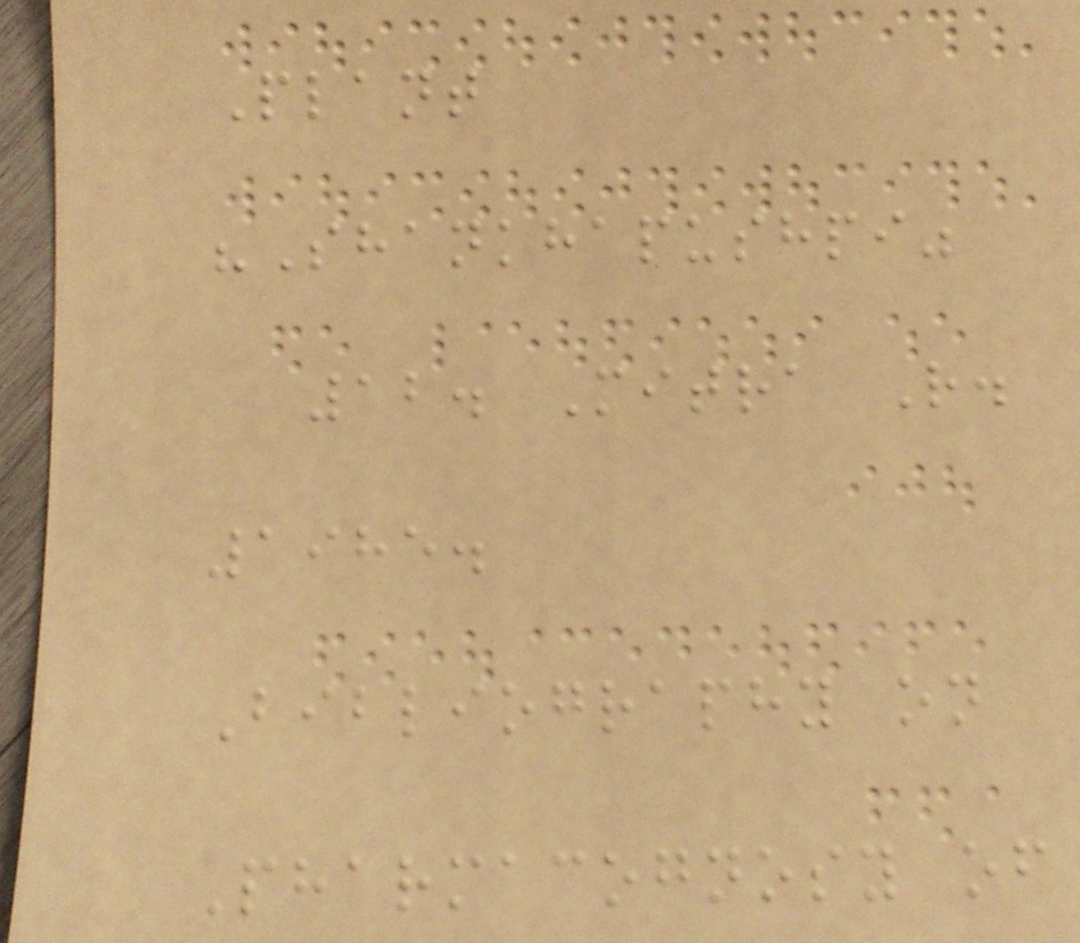Plant
"Shankhapushpi"
12. Mitra R.
1985.
Bibliography on
Pharmacognosy of
